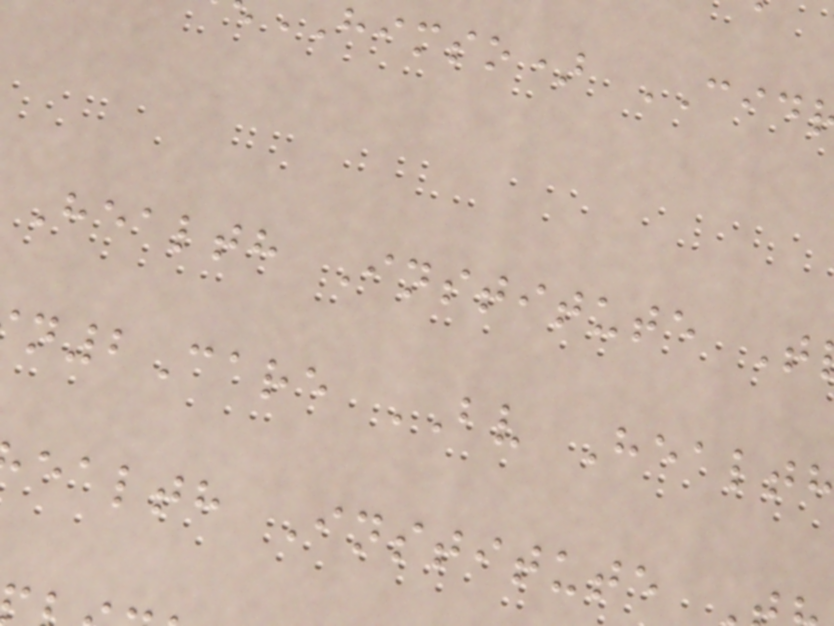himso) CID
Health Institute T
n2Care BV Healt
ealth Institute
